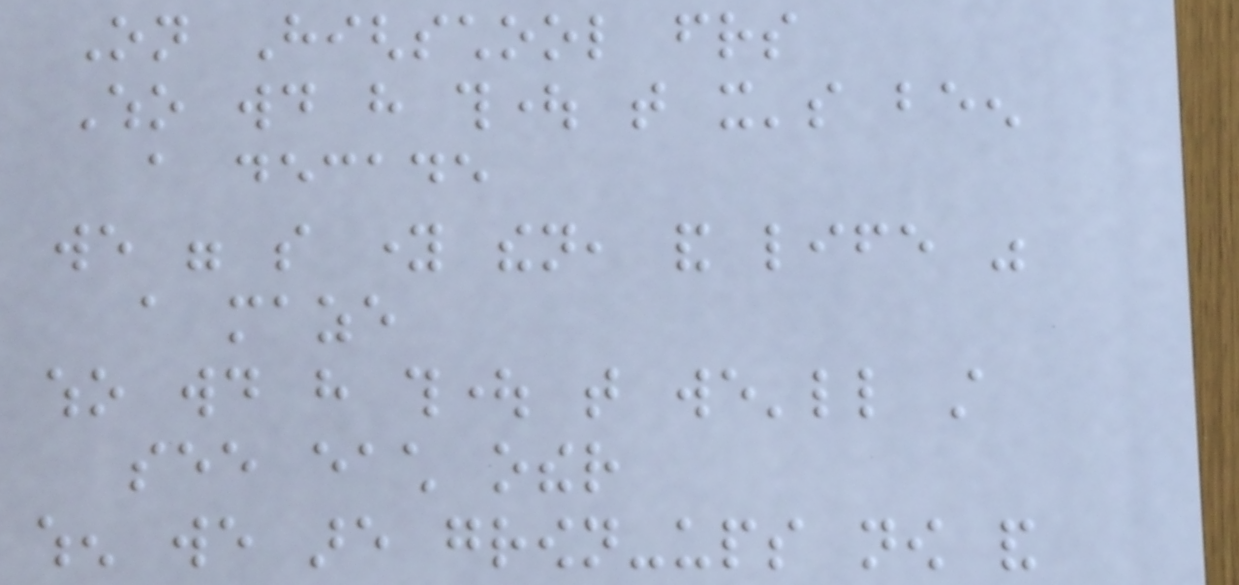On Highschool friends
Who would have thought that it's been
a decade
we were so young then, and life was
a maze
who would have thought that we'll still
see each other
when we are grown-ups now and
